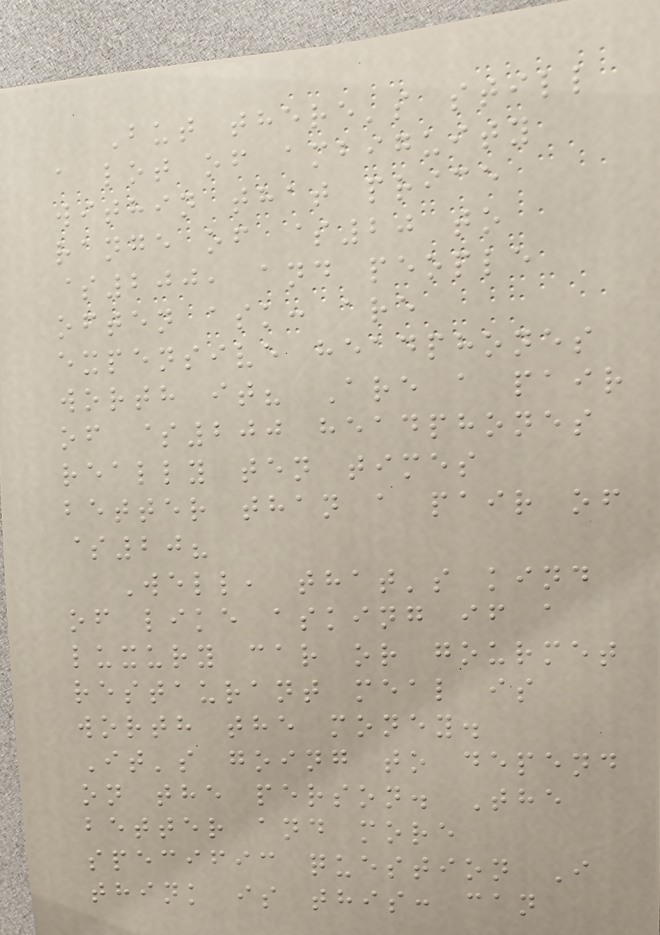But there's still
a lot of ambiguity
within that price
range of $20 to
$200, and people
often ask: are
expensive headphones
worth it? Are a pair
of $200 headphones
really ten times
better than a pair of
$20?
Well, that's kind
of like asking if a
luxury car or gourmet
restaurant meal is
worth the money.
It's going to depend
on the person. The
better and more
specific question I
think is this: can
